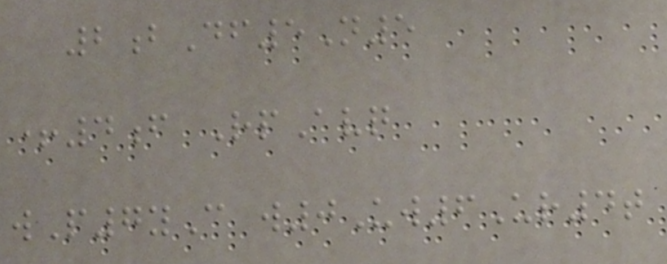2bDf5N5
+4f RpAvq
wP7yC w0Uw6Ur4t
